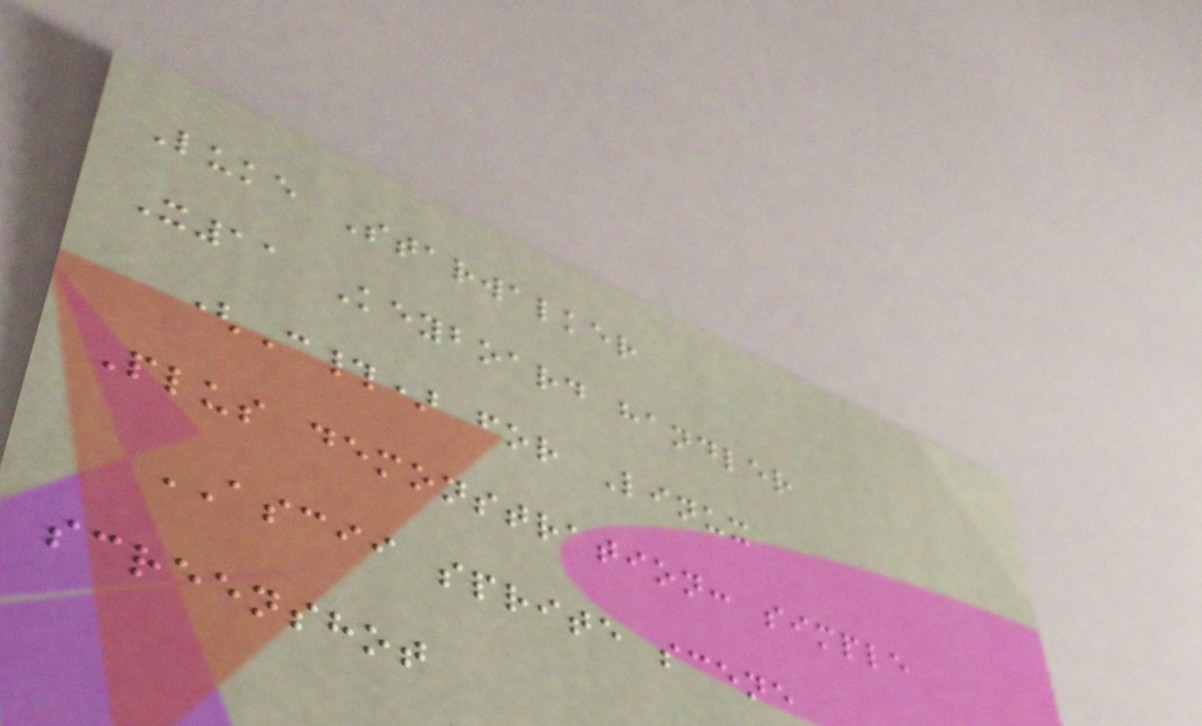Luke Starwalker
X11 Keyboard handler
(C#) for Linux
Plus demonstration: simple
ASCII sprite scene
screenshot
